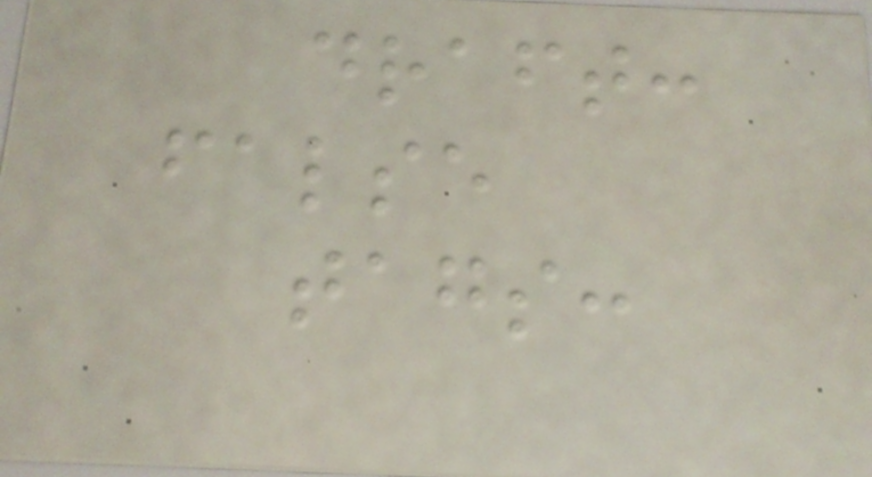draft:
false
tags:
